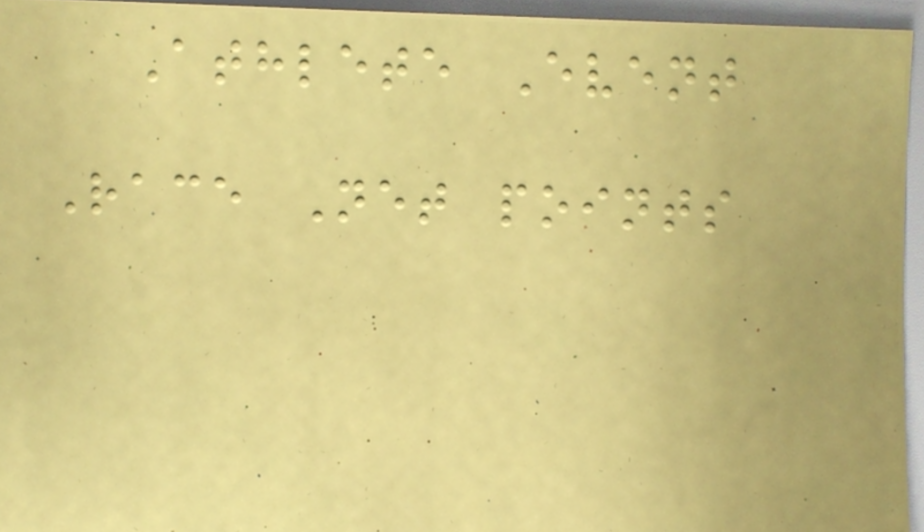Athlete Event
Race Net points
